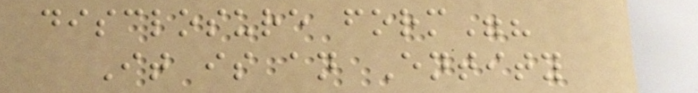disclosure form"?
It is an Entity
